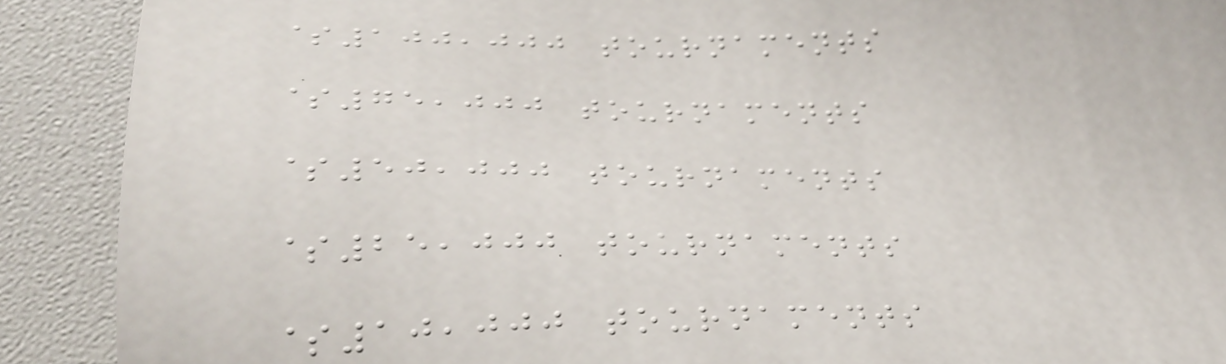$100,000 tournaments
$75,000 tournaments
$50,000 tournaments
$25,000 tournaments
$10,000 tournaments
